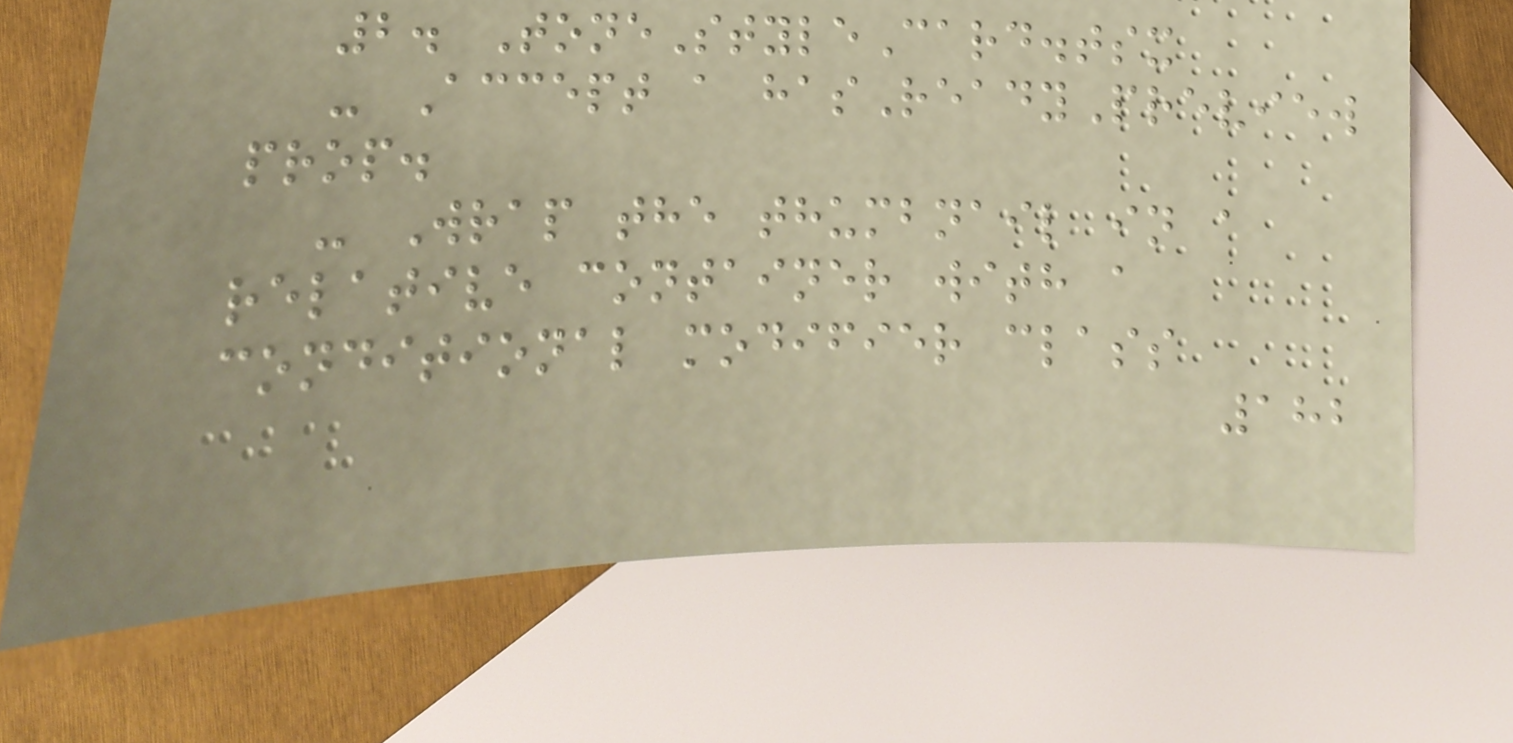2. ToneStyleCard.tsx
- Accept a hasReadyPreview
prop.
- Wrap the thumbnail in a
relative container with a
conditional modifier class
182
